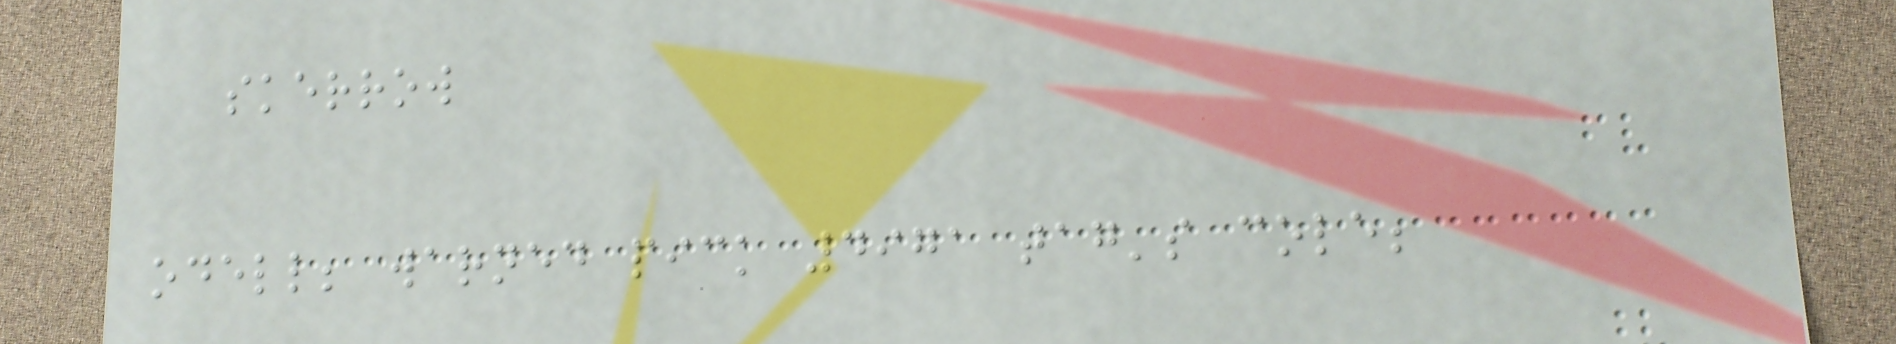skerrow
odell; warned pick 4971 tag's cole;
